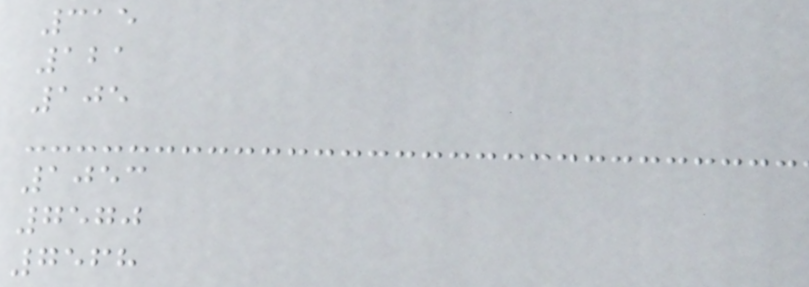315
121
105
1053
7570
7568
